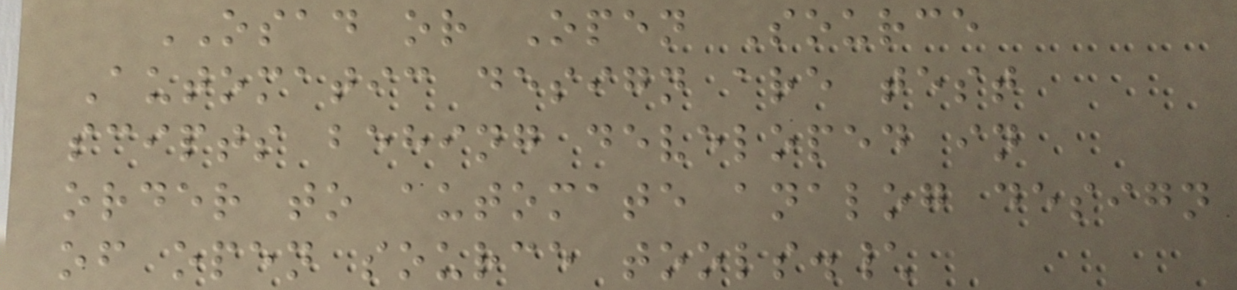OSAD or Open Source
Automatic design are test
scipts behing developed in
order to automate analog design
of open source tools.\
